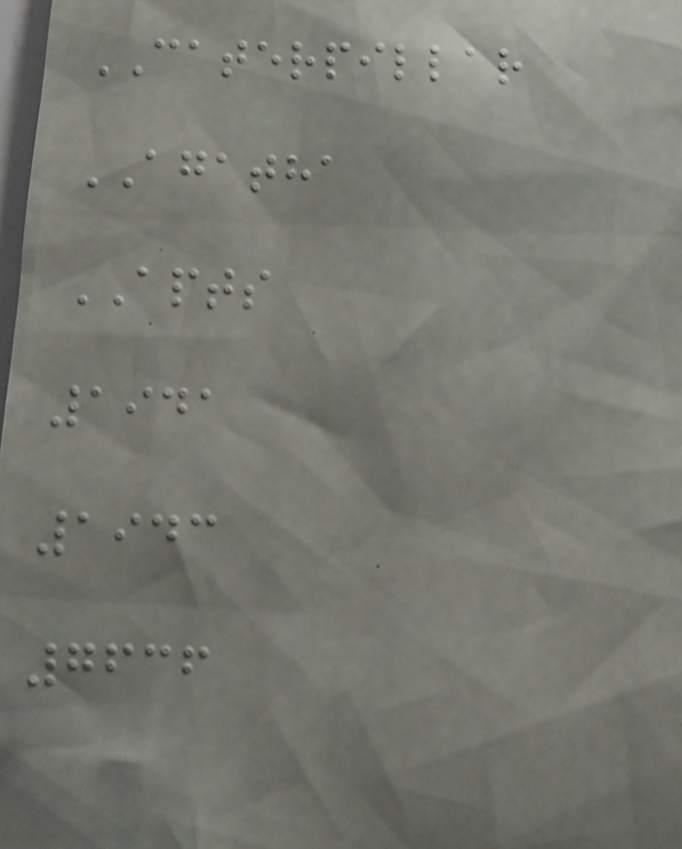CATERPILLAR
AGATHA
APTS
1941
1943
7636
